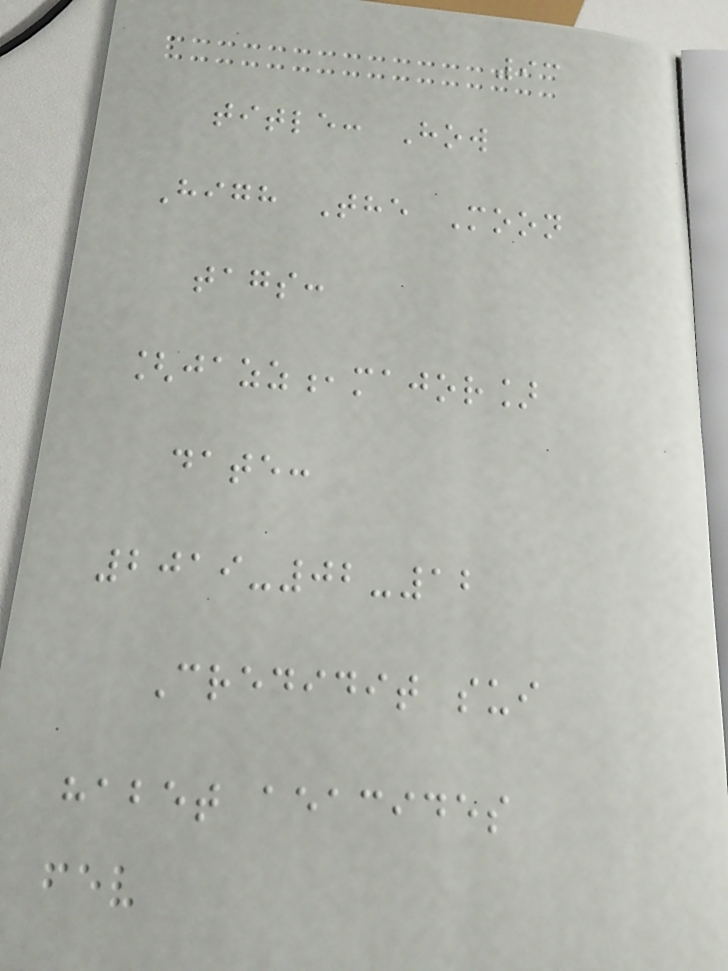93
title: How
High The Moon
tags:
[jazz,major]
date:
2019-02-12
Credidit sui
habet aeacides
